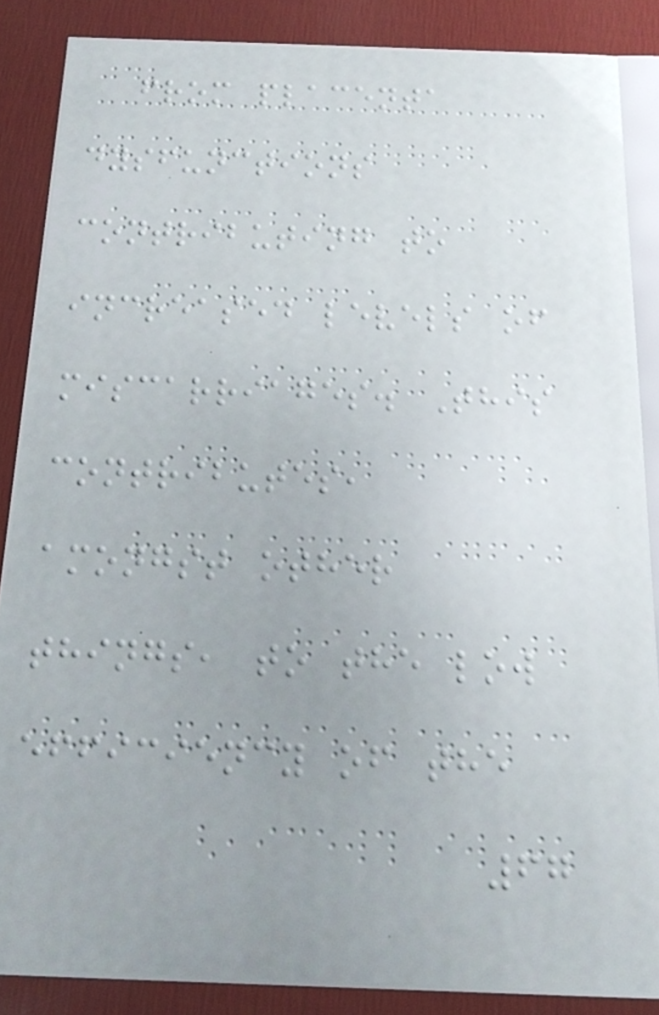from placenta
dysfunctions
contributing to
increased levels of
miscarriages. This
contributes,
amongst other
things, to the low
efficiency of the
67
